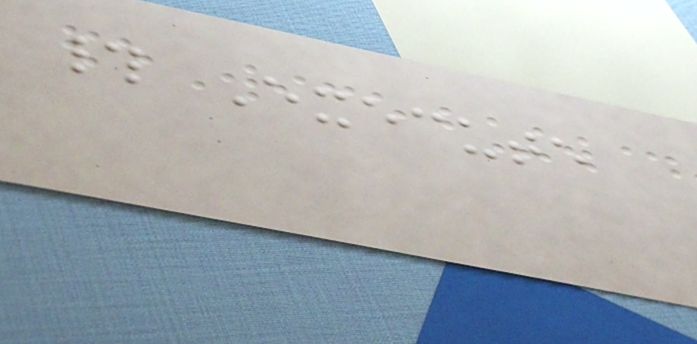# Execute
